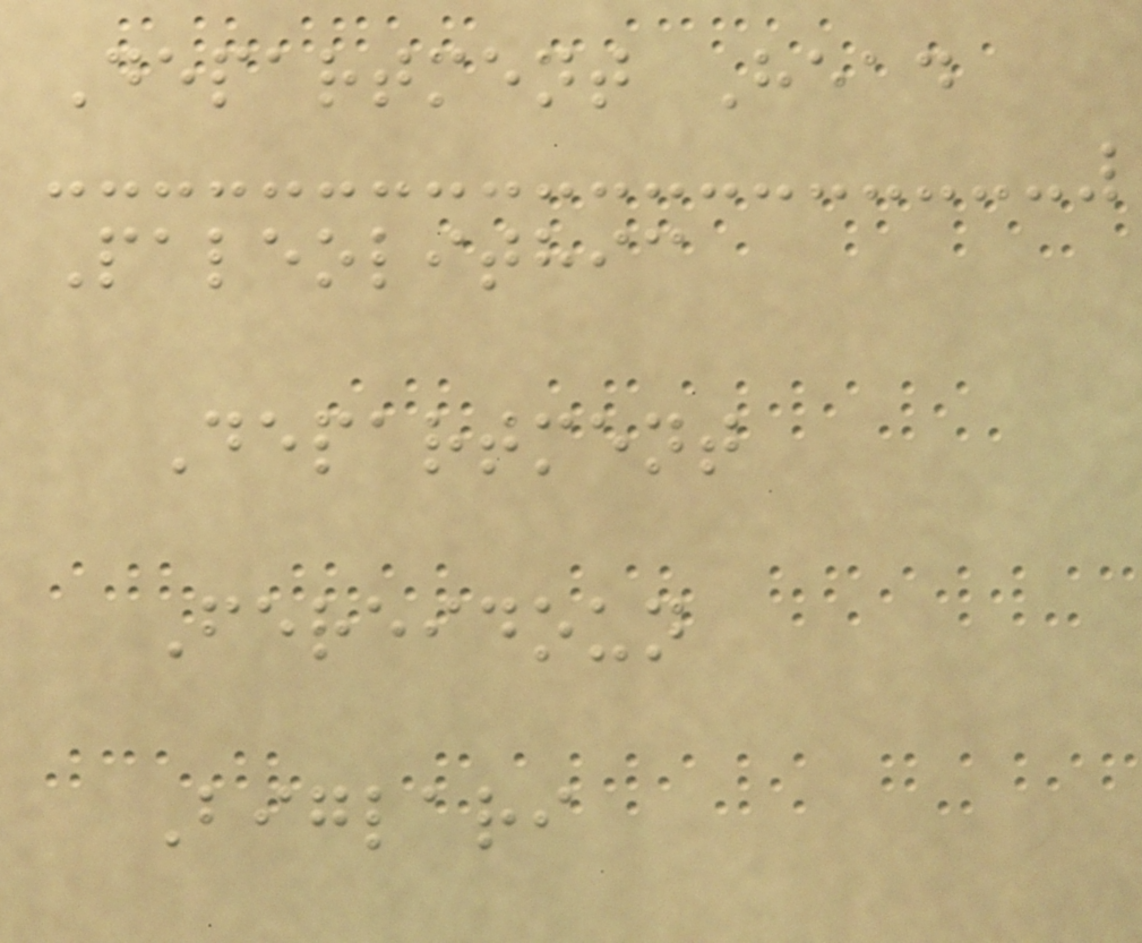Department Head
Paleolithic
Department
Fereidoun
Biglari
